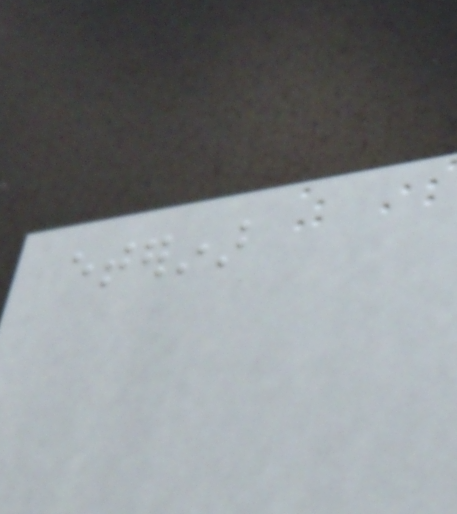eterinar
